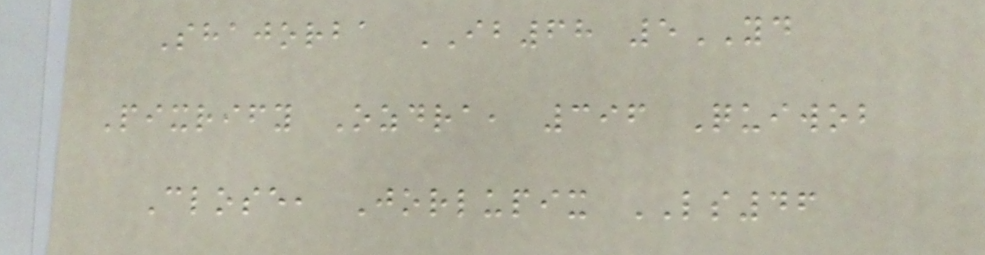Shajorba IB68 5YD
Pixrify Ozdra, 396 Quiwob
Close, Jorlupix LS46
